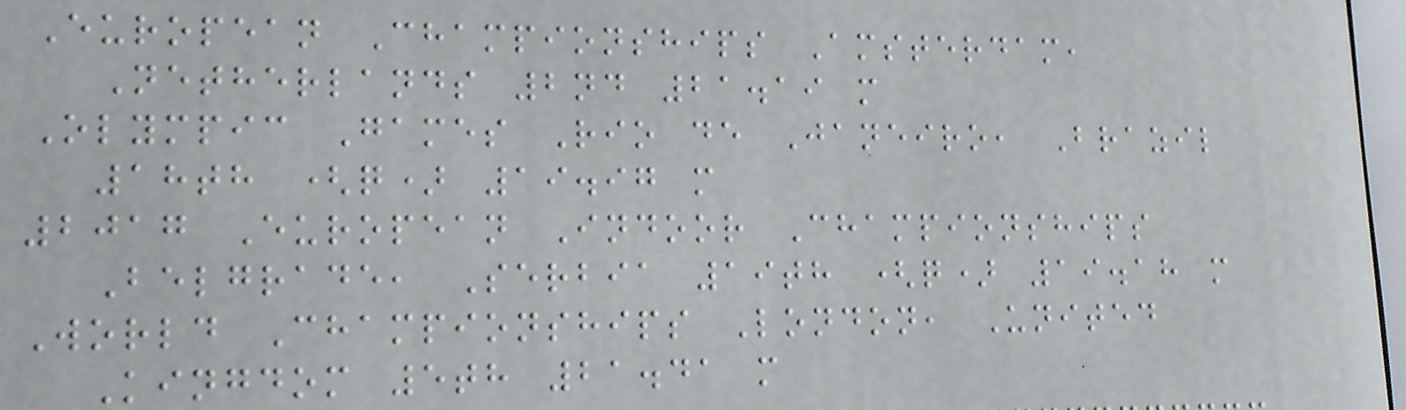European Championships Amsterdam,
Netherlands 2nd 21.19 m
Olympic Games Rio de Janeiro, Brazil
18th (q) 19.97 m
2017 European Indoor Championships
Belgrade, Serbia 19th (q) 19.18 m
World Championships London, United
Kingdom 5th 21.41 m
